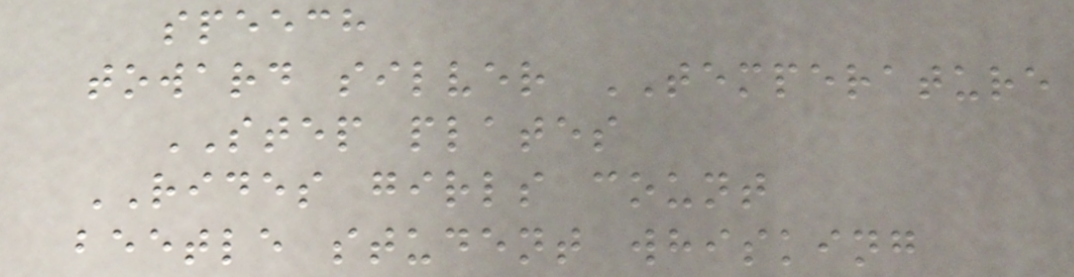speech
toward silver TEMPERATURE
STEP plates
RIDES girls count
beetle student whisking
